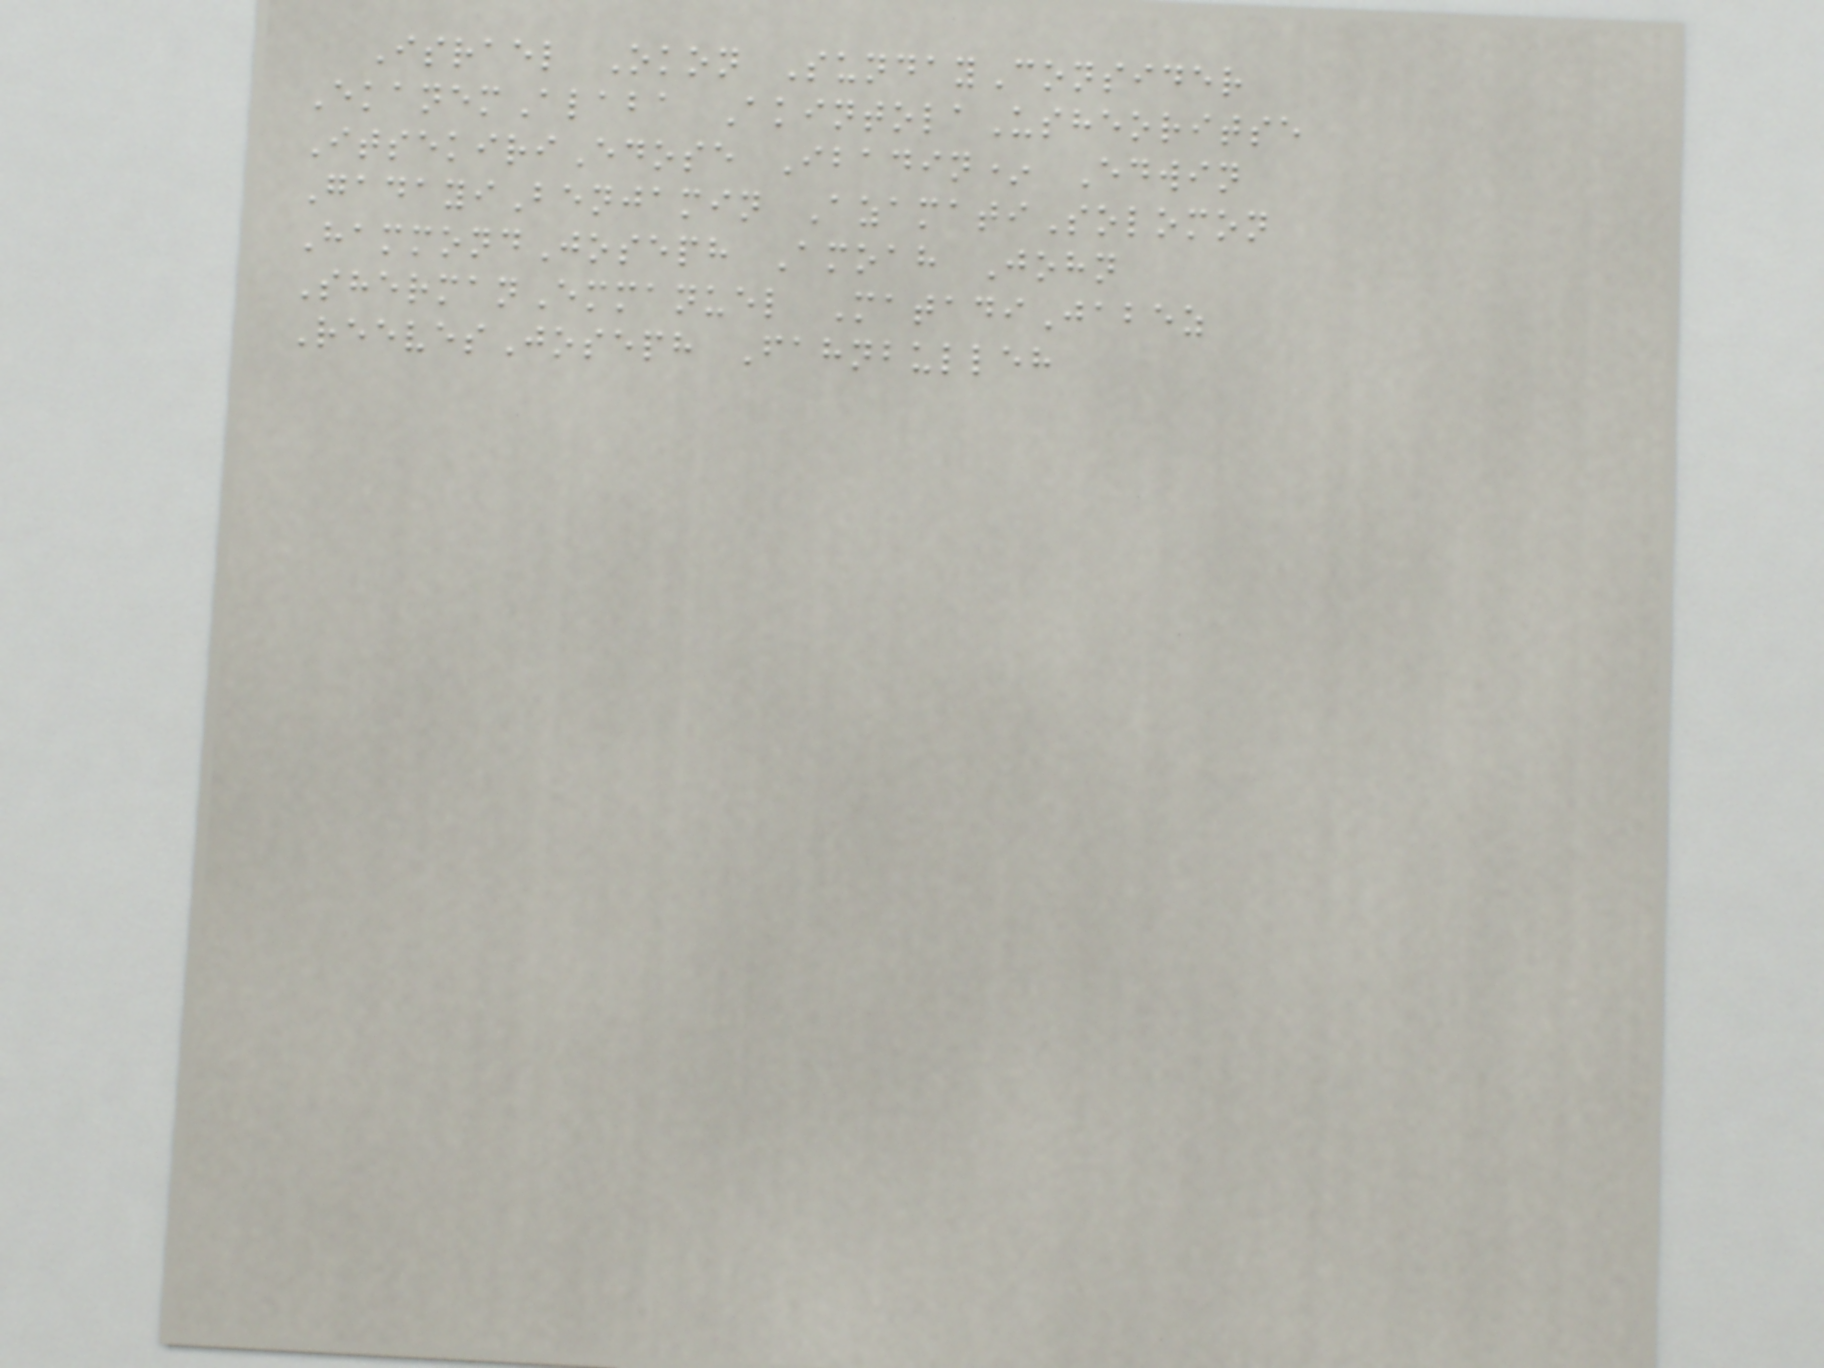Israel Okon SundayConsider
EkanemAlaba AkintolaUsheoritse
ItsekiriEdose Ibadin* Edwin
GadayiBenjamin AzamatiSolomon
HammondJoseph Amoah John
ShermanEmmanuel MatadiJabez
ReevesJoseph Fahnbulleh
